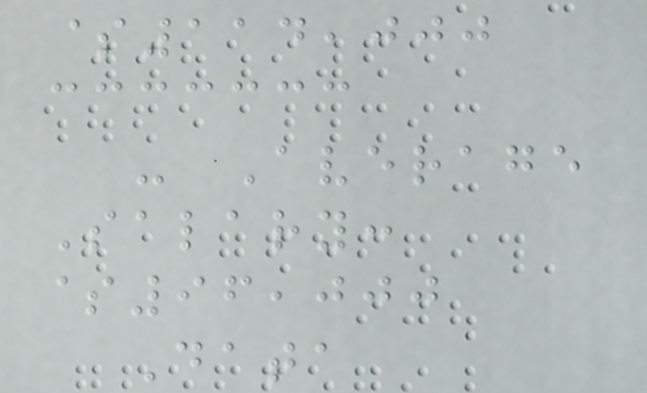$114,000
- Average
Salary:
$96,000
Data
